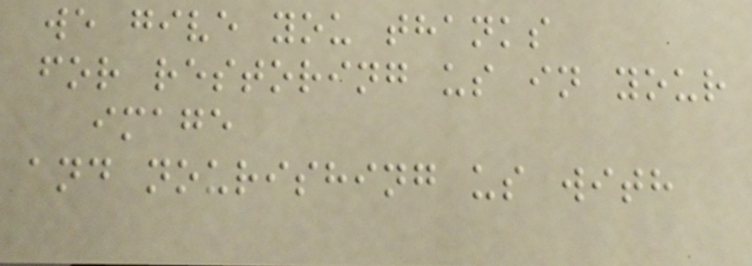we give you thanks
for restoring us in your
image
and nourishing us with
